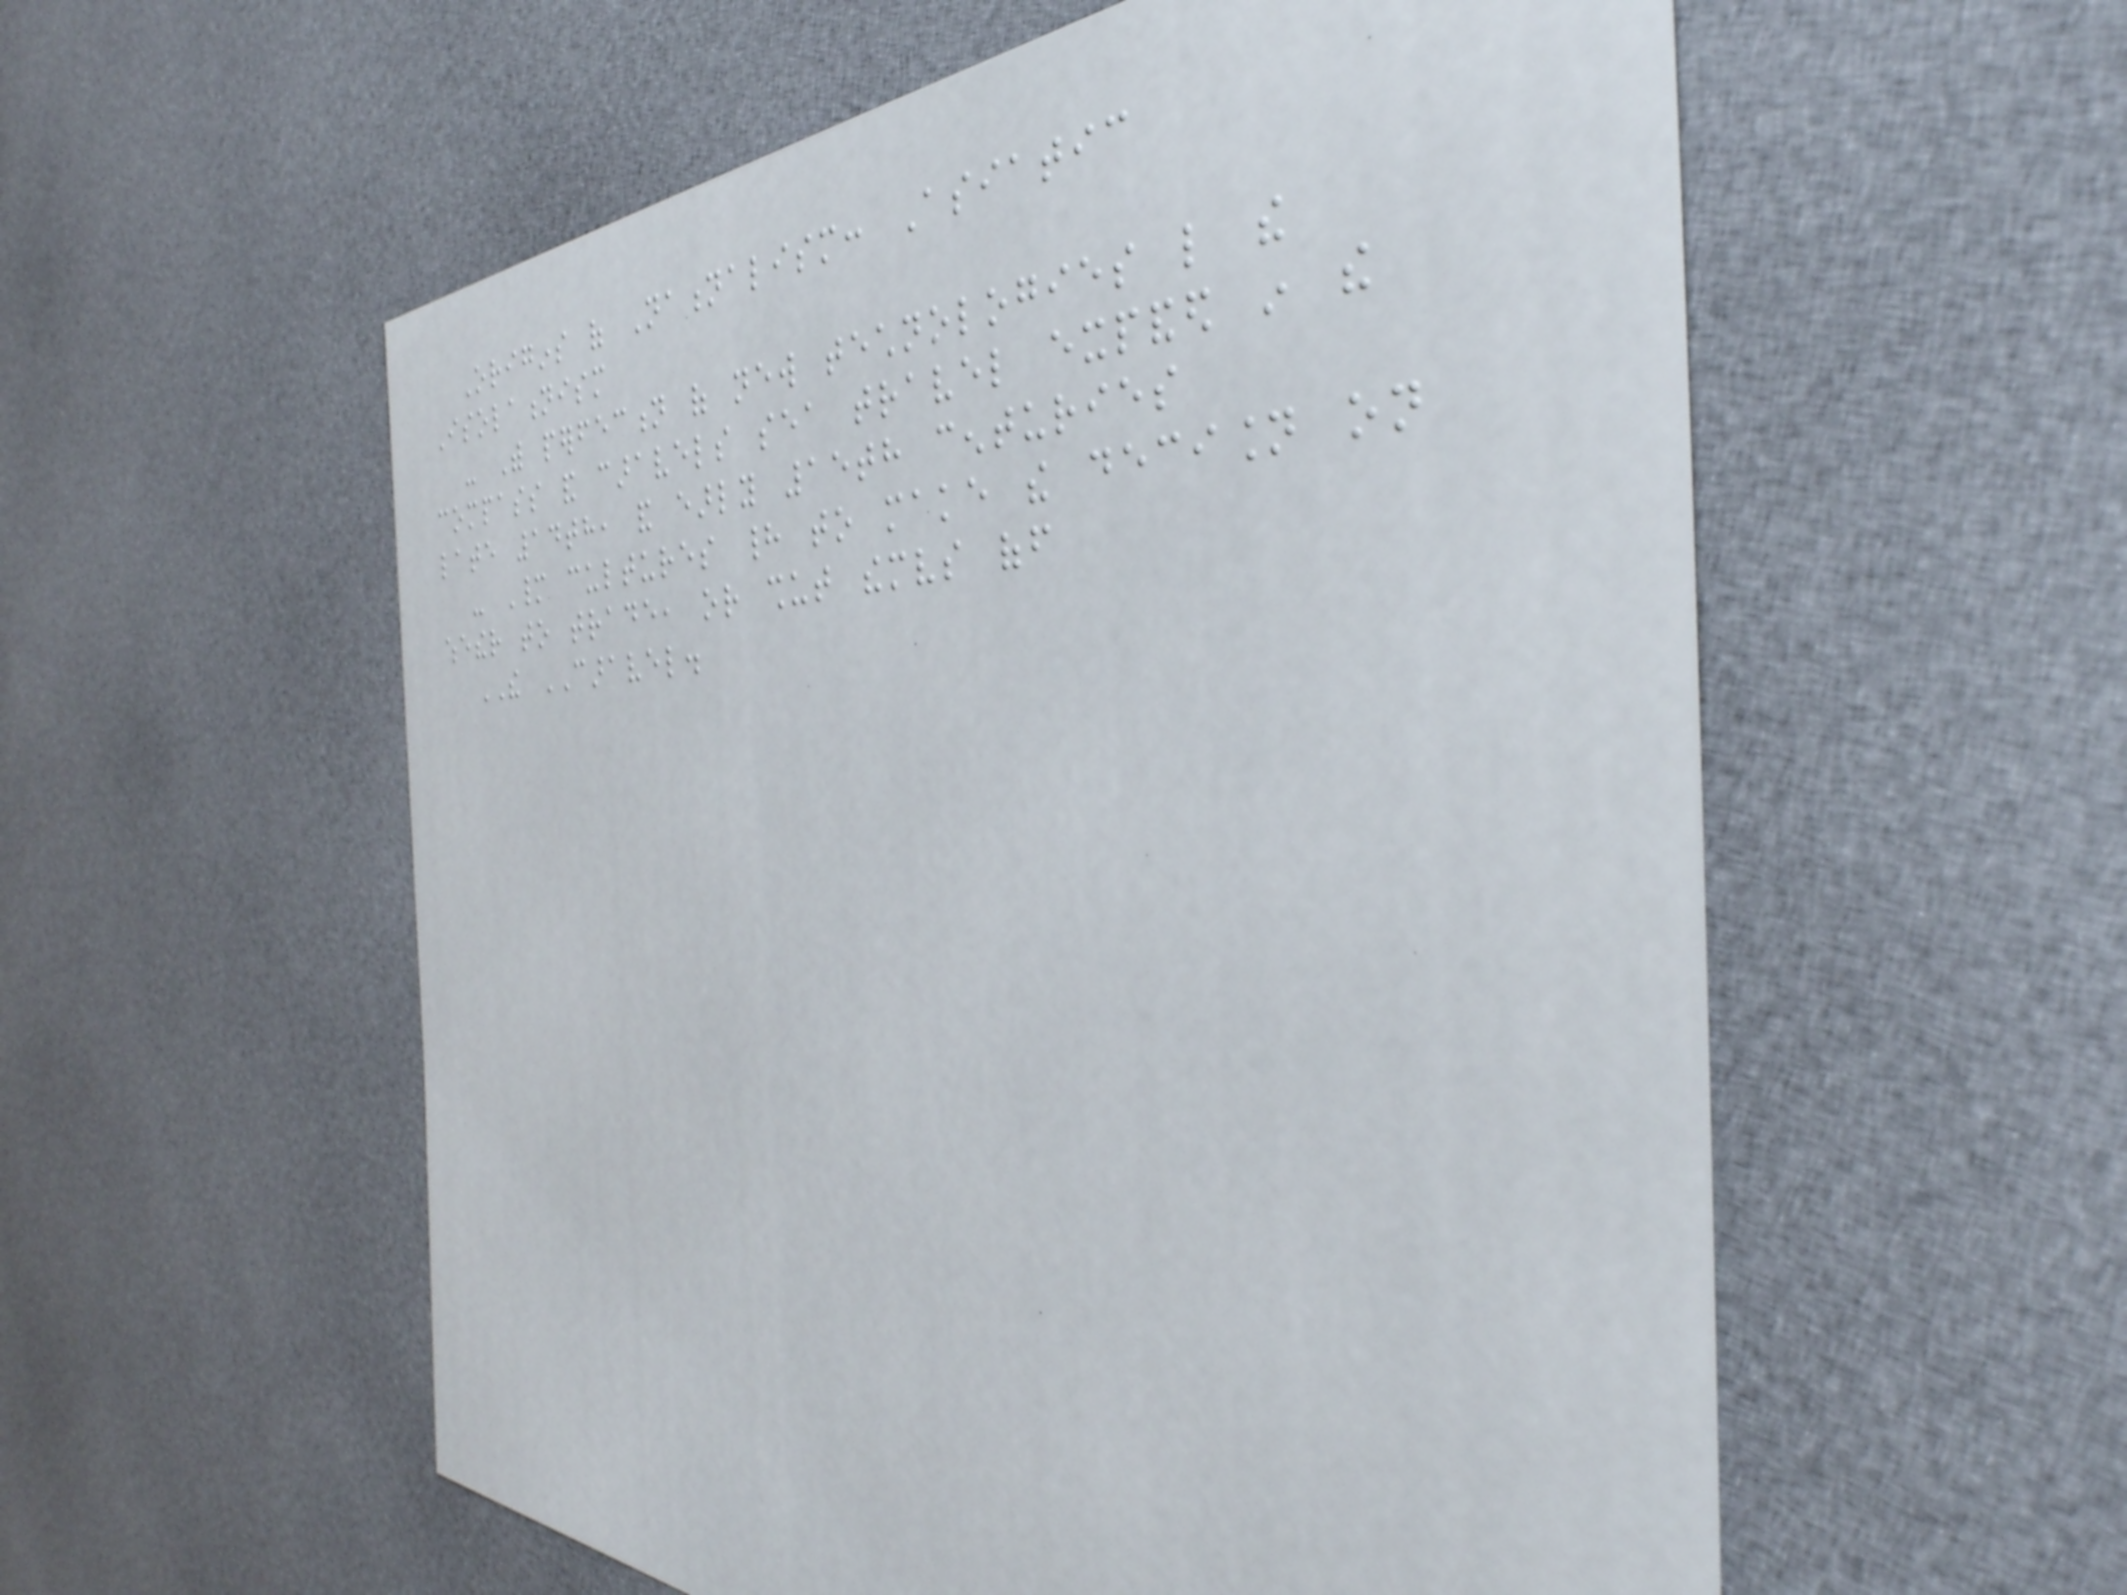Origins of Nationalism: Asiatic
Isolationism
- With perfection of new technologies like the
compass and caravels sea travel expanded in the
late 14th, and early 15th centuries
- Many cultures had to make the decision on
whether to trade, or shut themselves off
THE CARAVEL.
